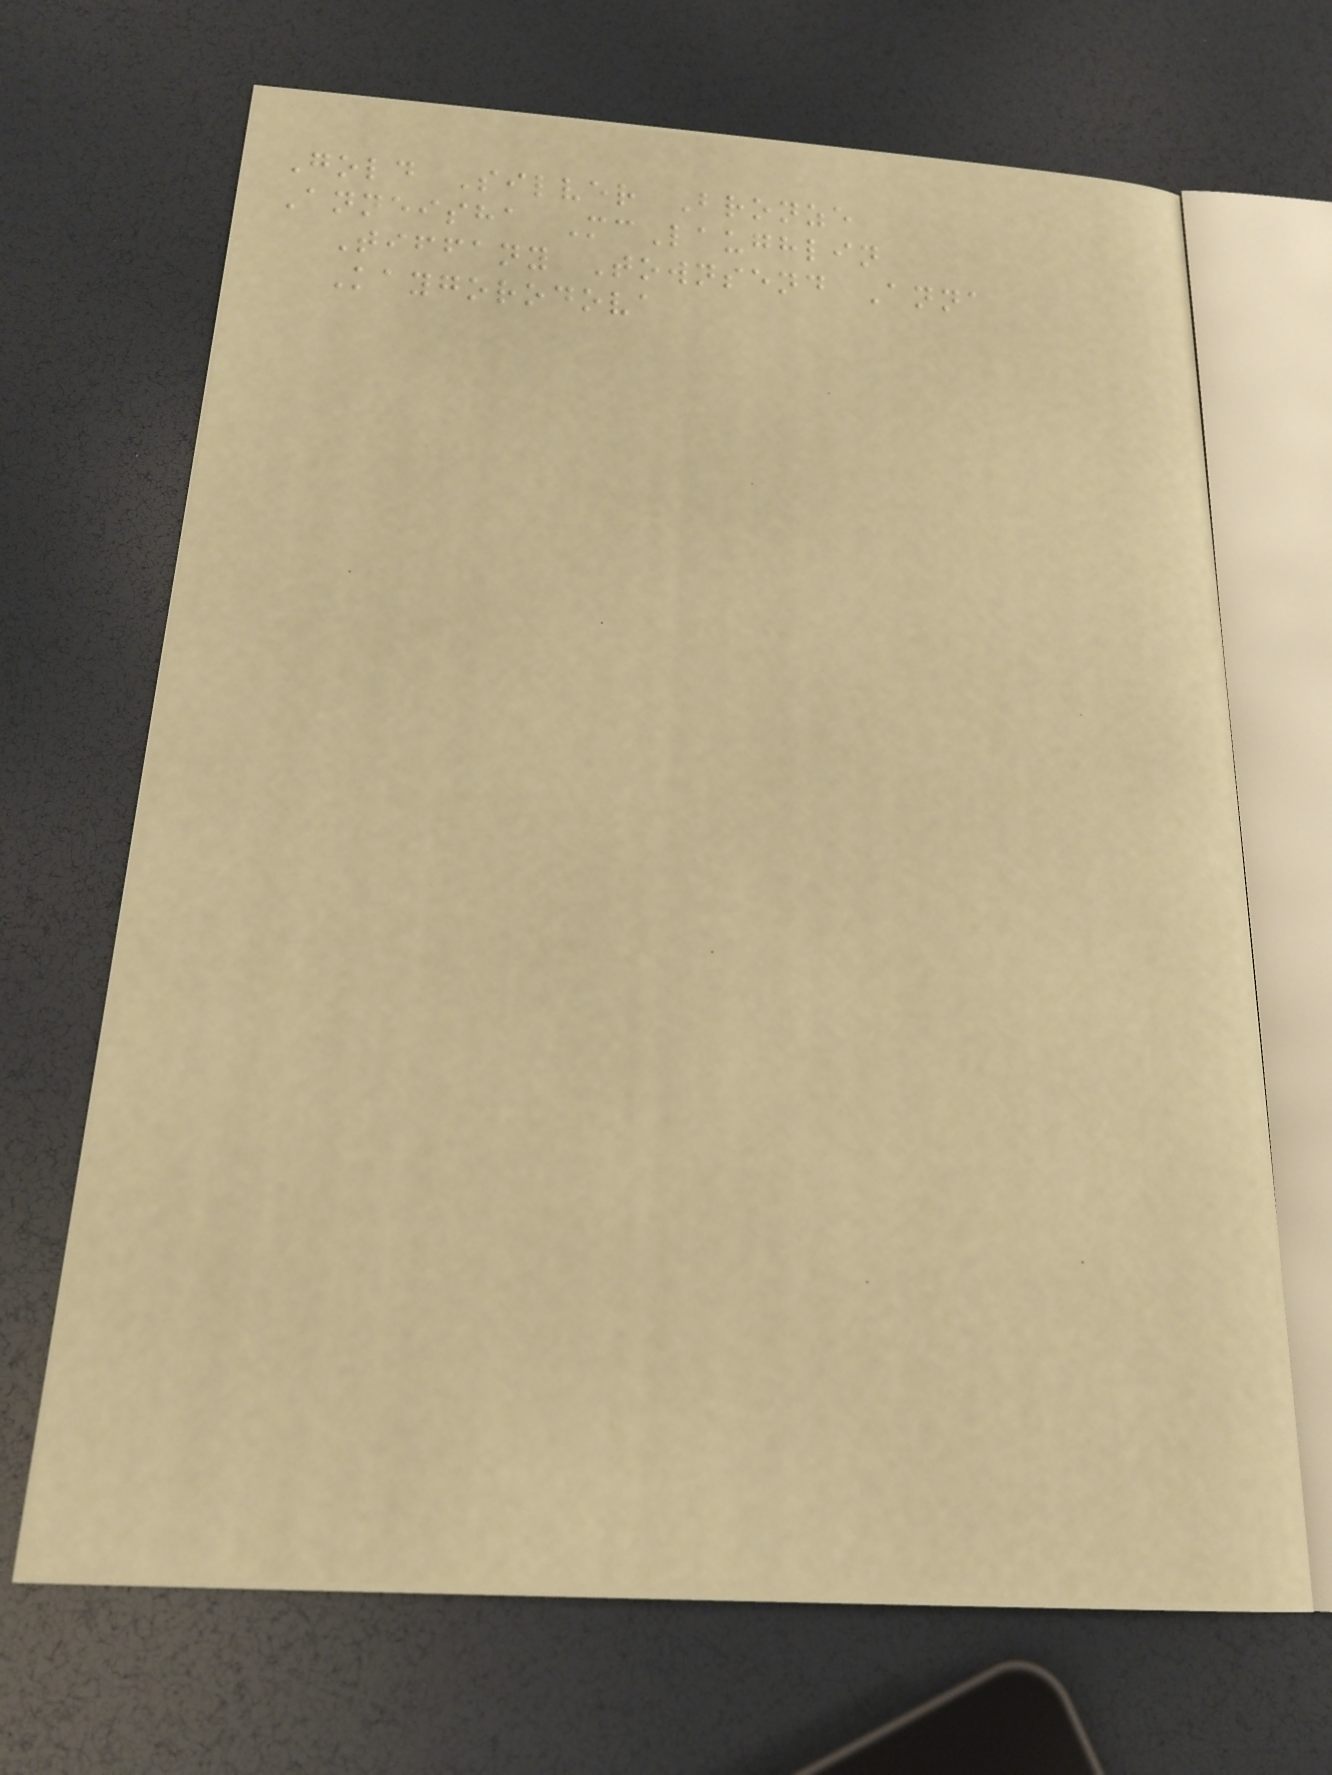Gold Silver Bronze
Anneisha McLaughlin
Tiffany Townsend Anna
Kaygorodova
